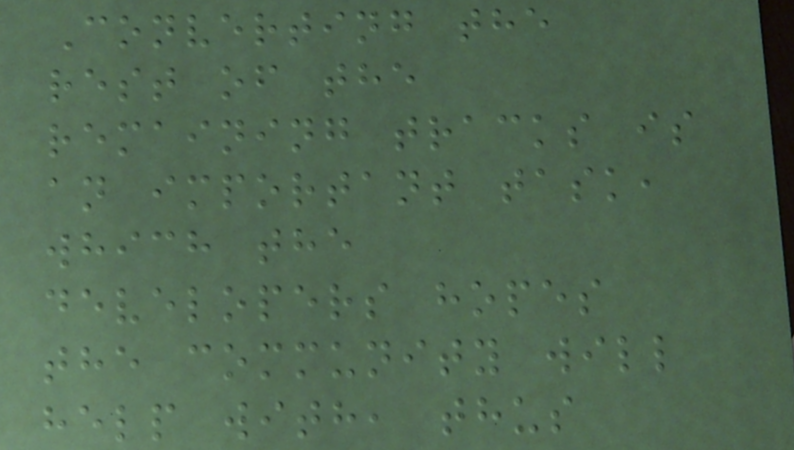Converting the
rest of the
remaining tracks is
an important task,
which the
developers hopes
the community will
help with, thus
